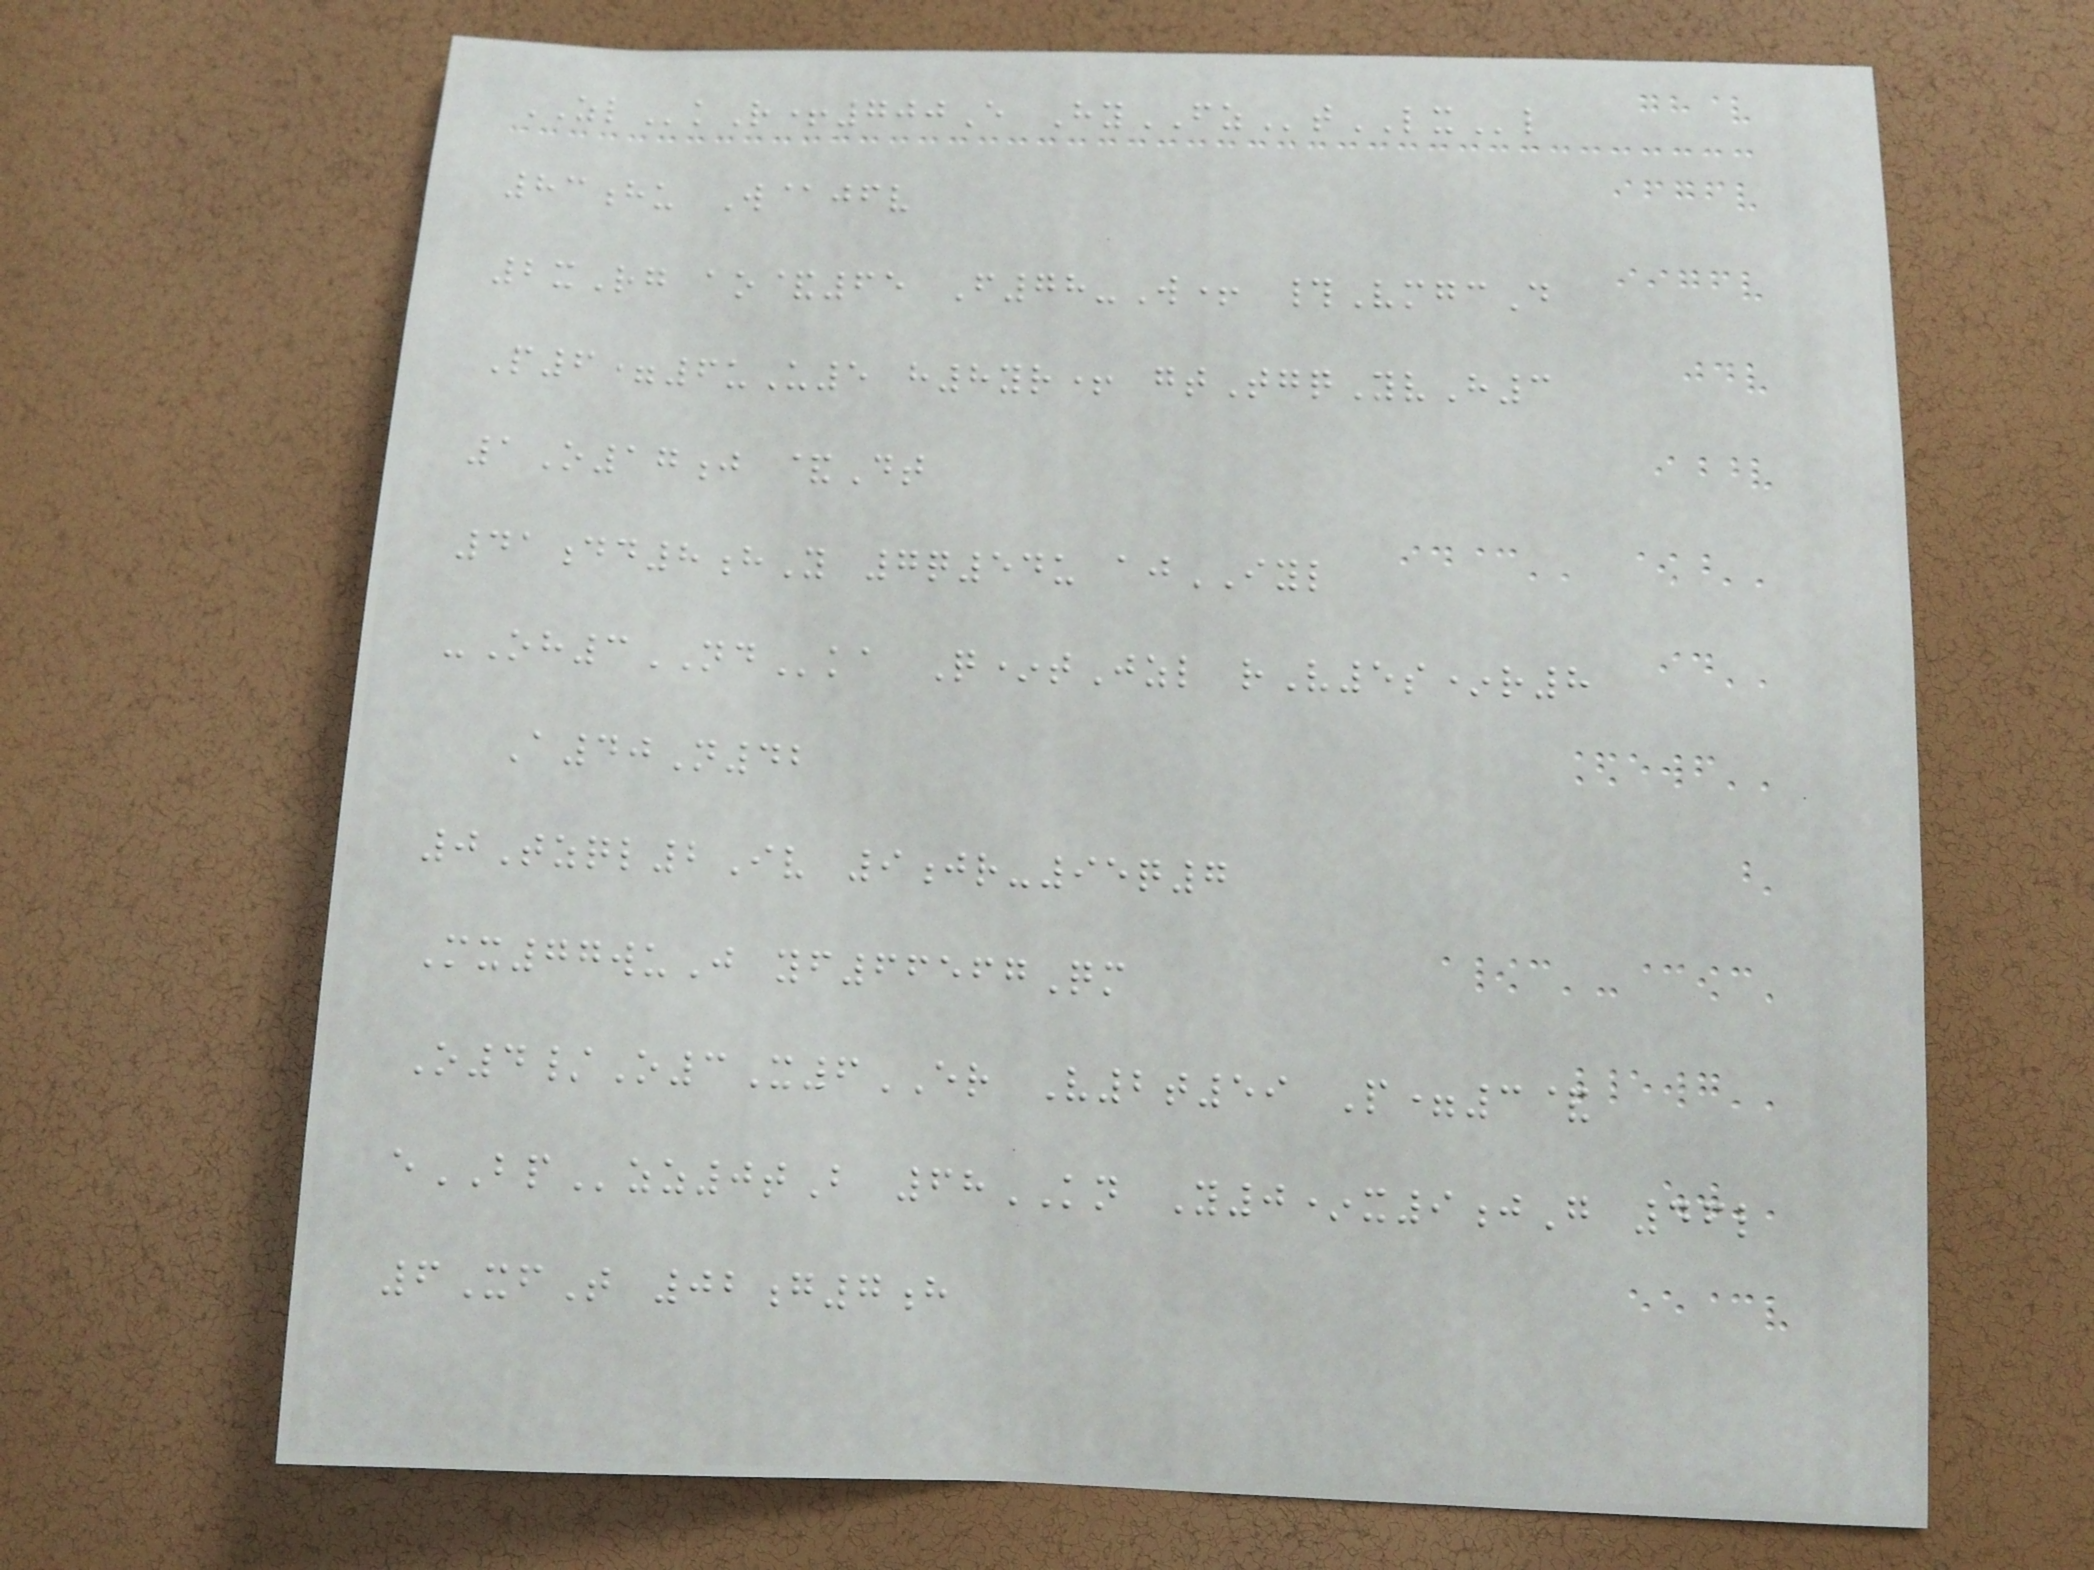ZLkR+700E HyFZtLXl
83hu W@jfv
2xRg ao&65 F78-W+ #VmgcD
P6=6uU5 h8yr+ gtTgqYvH3
1O17j &Dt
41dd8hY 7q54u ajIYL
-Oh3NDka Q*tJzl rV5s*r8
A40N42
0Tzql2Iv 9jr-95q7
Mx77wuJ yf66567Qm
O4/O3X6ER V2t59 P=3&
eBPzz0tB 68KN Y0*x9jG 46l
6XfT 02g7h
